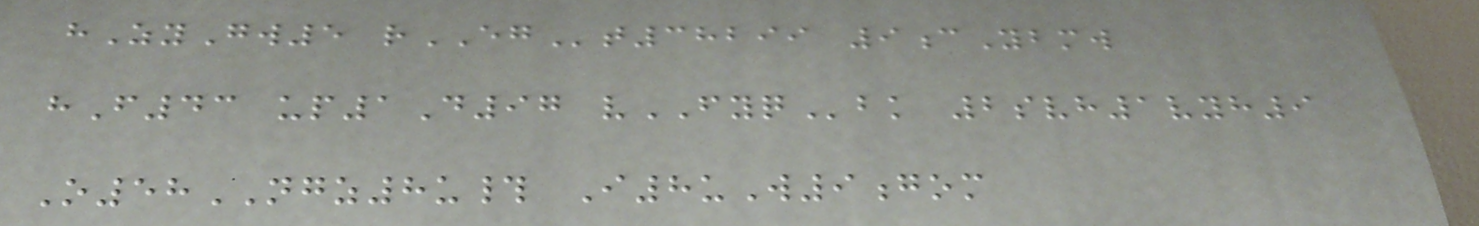hZyGw5 rEGt38299 9cYbmw
hF43 up1D97 vFYQbk 2svh1vyh9
O58NGZ8u# I8uW9gom
